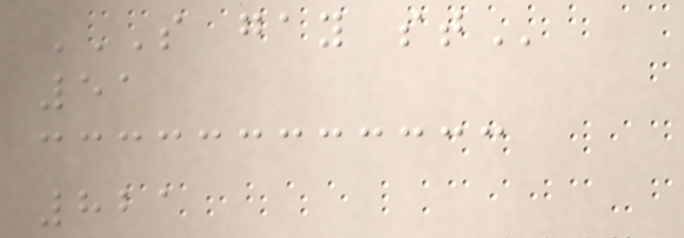S GAY ST
51
821
